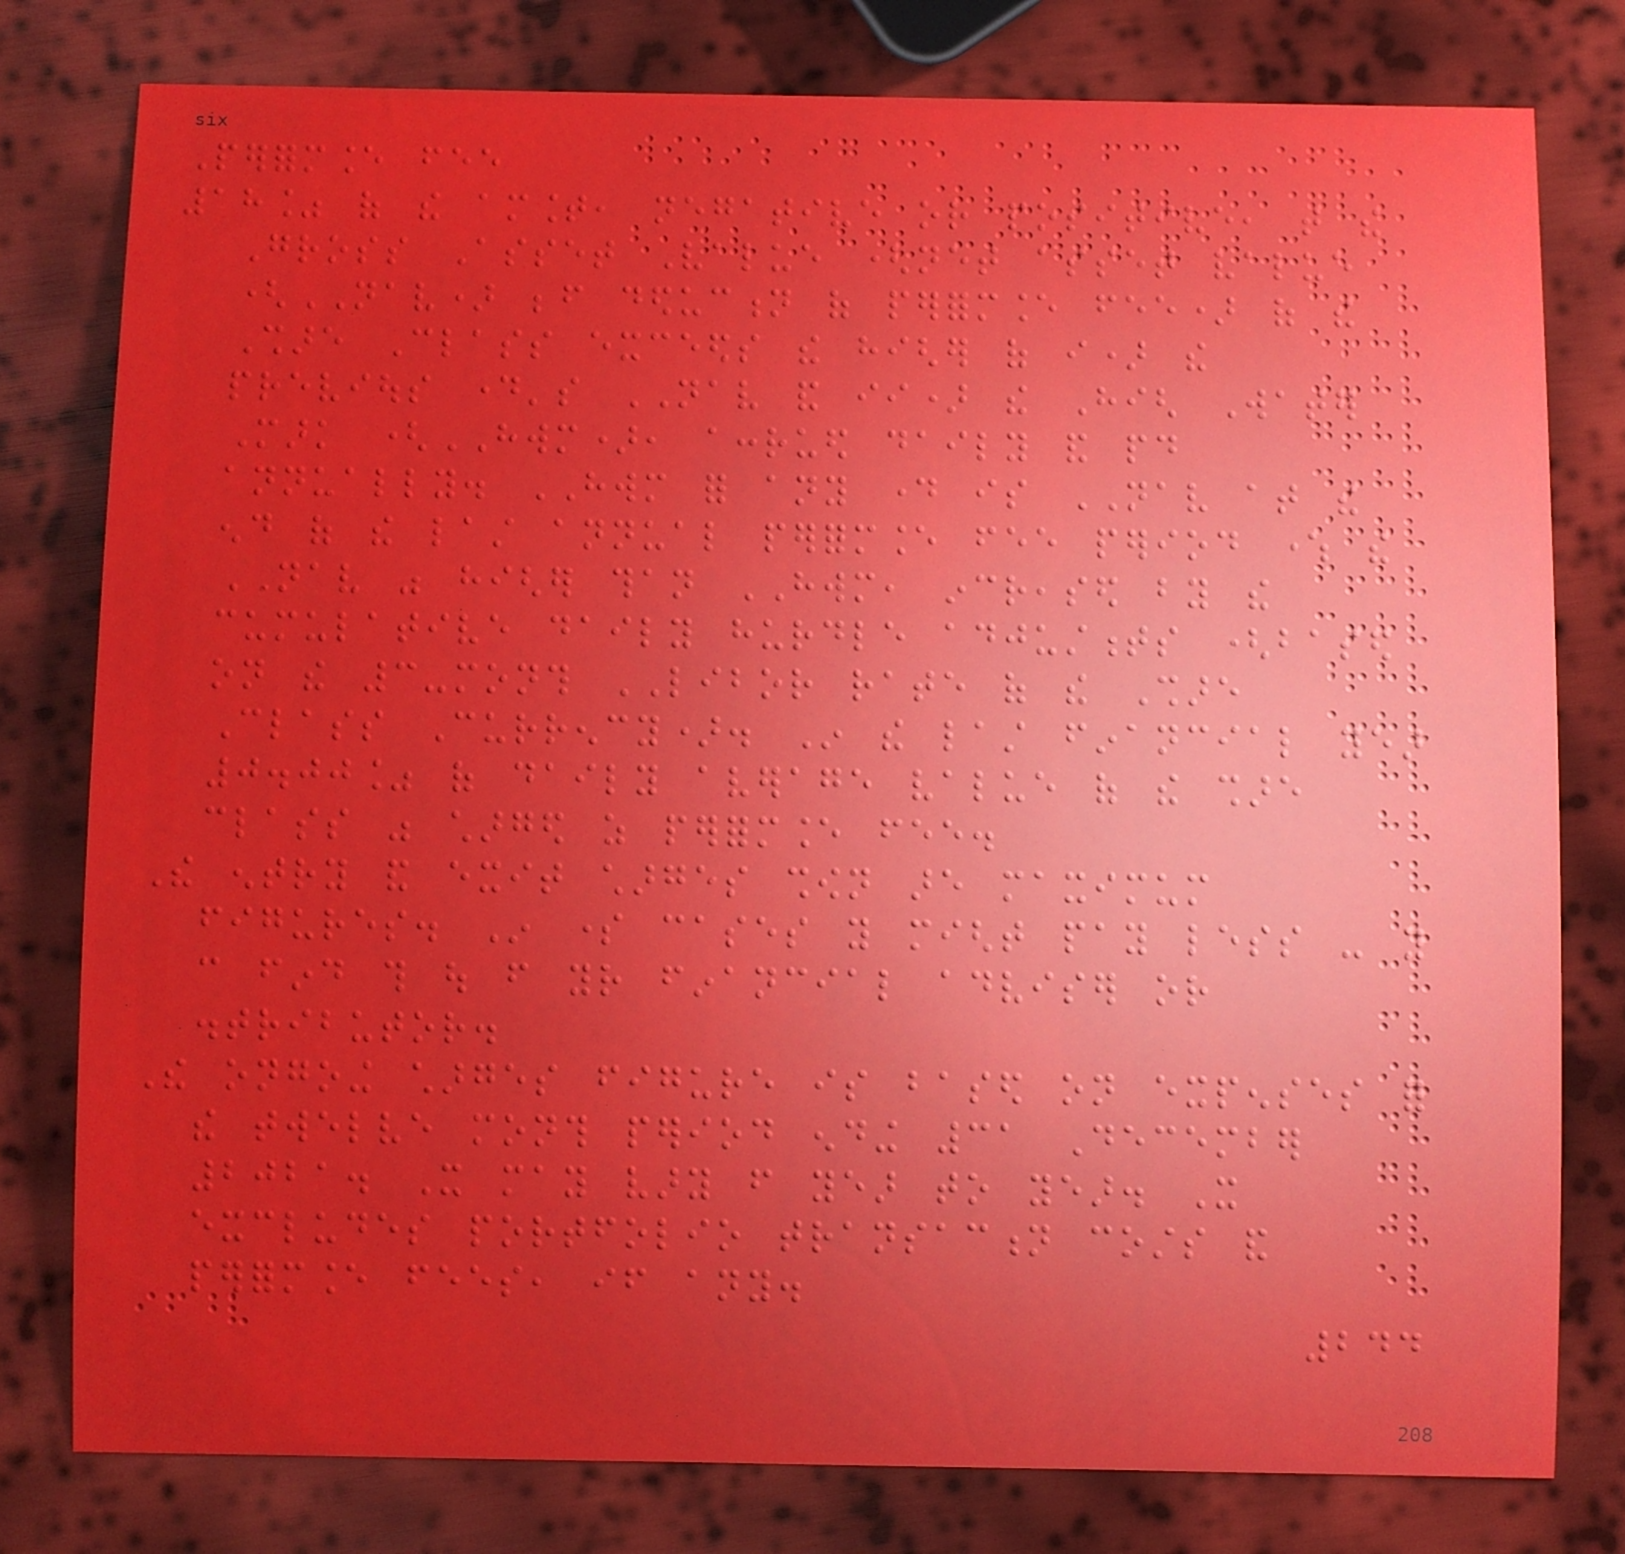Performance fee
18% of the amount, negative or positive, that the
Gross Asset Value (net asset value
(NAV) before deduction of performance fee) of the
Share Class exceeds the higher of i) the
previous day's NAV and ii) the High Water
Mark (HWM), accrued daily and paid
annually. HWM for any day is NAV at the
end of the last annual performance fee period where the
NAV was higher than HWM, increased by the
cumulative daily hurdle adjustments (based
on the 3-month LIBOR rate of the Share
Class Currency). In the last financial year
0.00% of daily average value of the share
class was charged as performance fee.
The entry and exit charges shown are maximum
figures. In some cases you might pay less - you
can find this out from your financial adviser or
distributor.
The ongoing charges figure is based on expenses for
the twelve month period ending 31 December
2021. It may vary from year to year. It
excludes portfolio transaction costs and
performance fees, if any.
244
